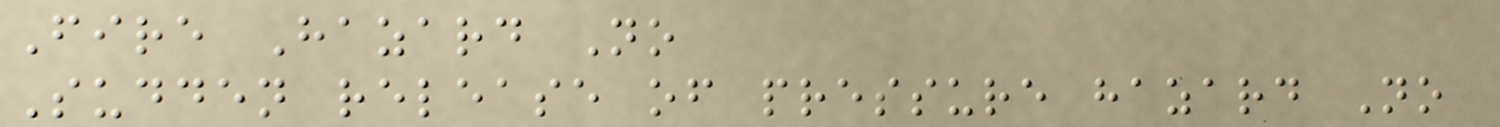Fire Hazard No
Sudden release of pressure hazard No
